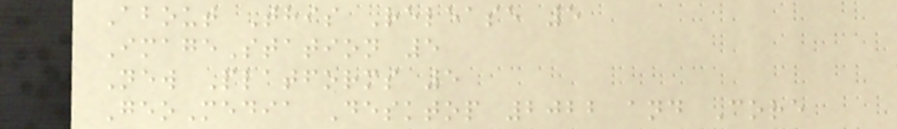About This Release 5
ImageStation 5
New Platforms 5
GeoMedia Desktop 2022 and Core
